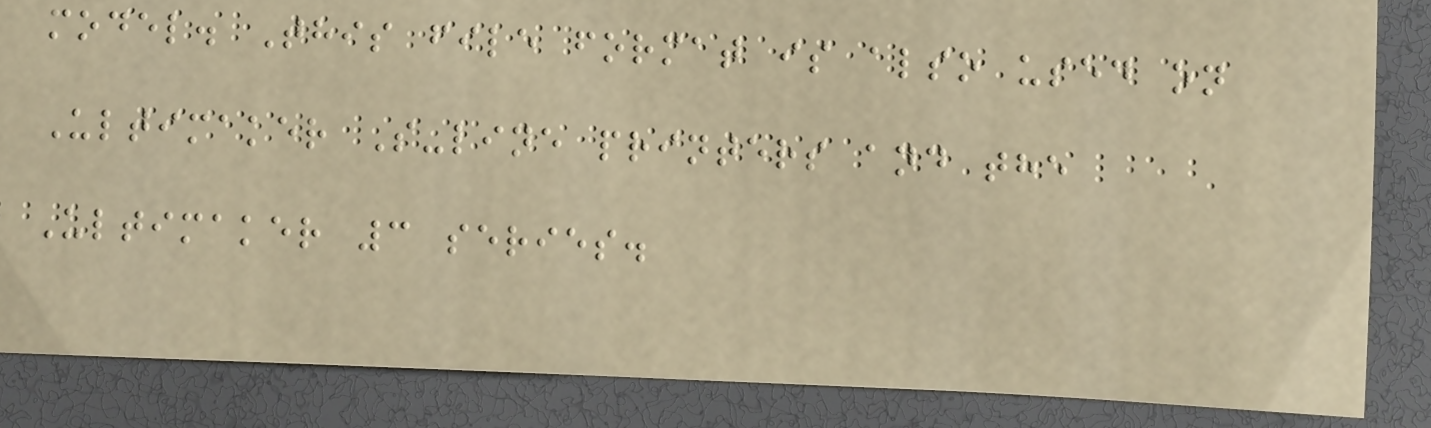model. This file format is also used on
Ultimaker S-line printers and the
Ultimaker 3 series.
